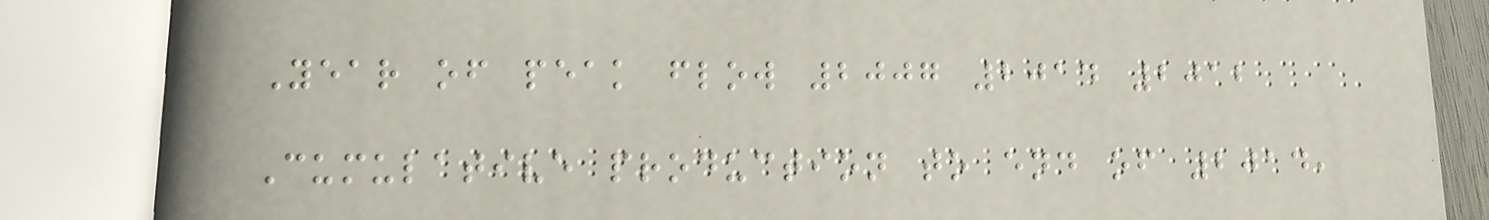Year of peak flow 2007 2014 2012
Cumulative production to end of 2014,
